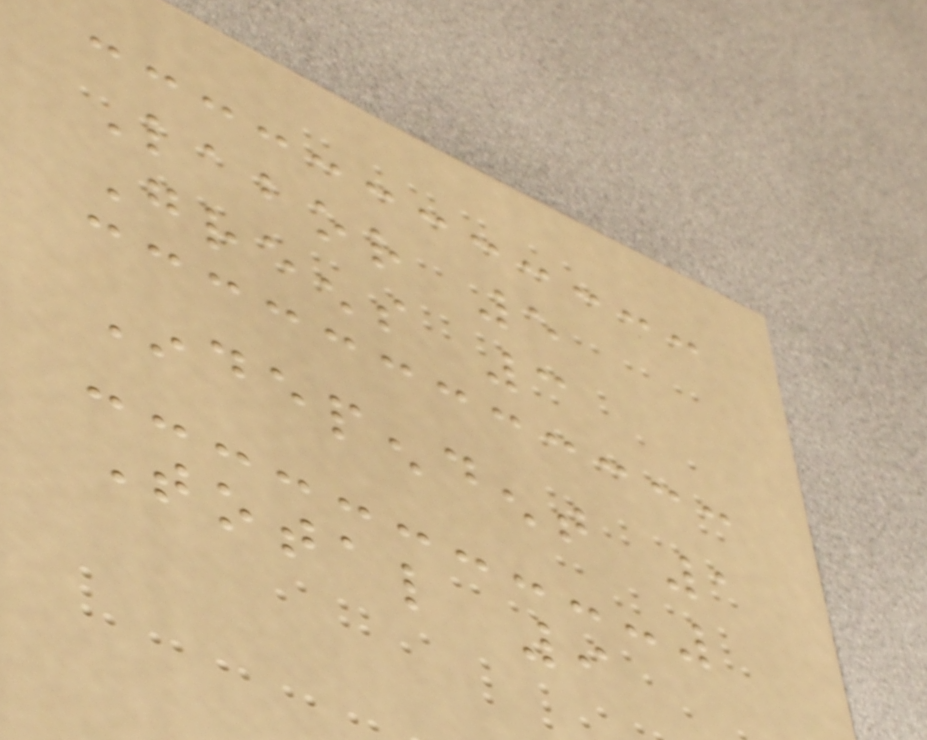Labor 5
Greens 3
Independent 1
Total 9
